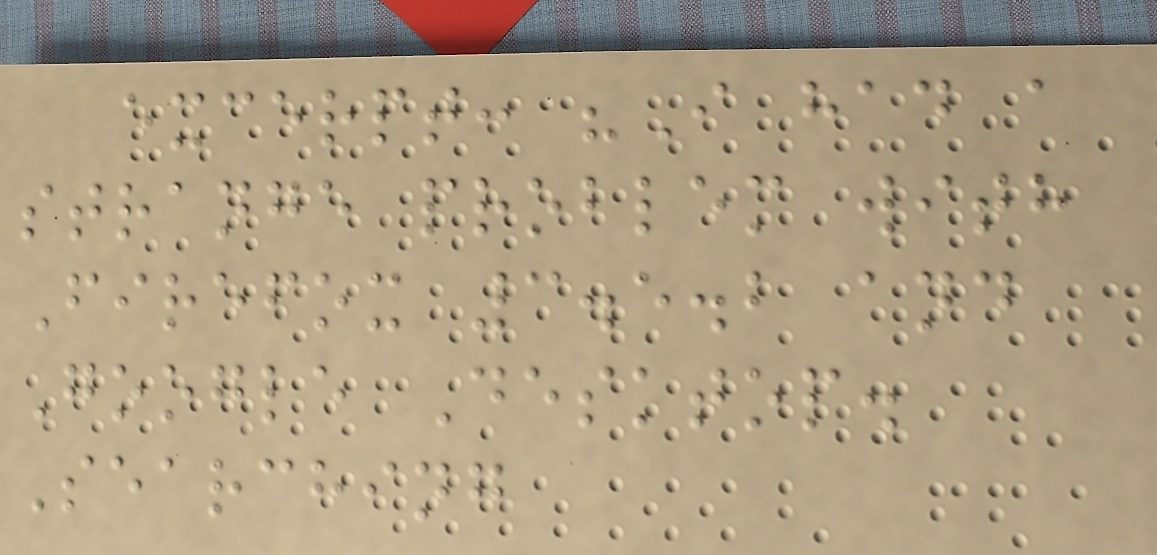excerpt: "I had a
strange problem with
Firefox 3.5.2 and
Google Desktop.
Searching
